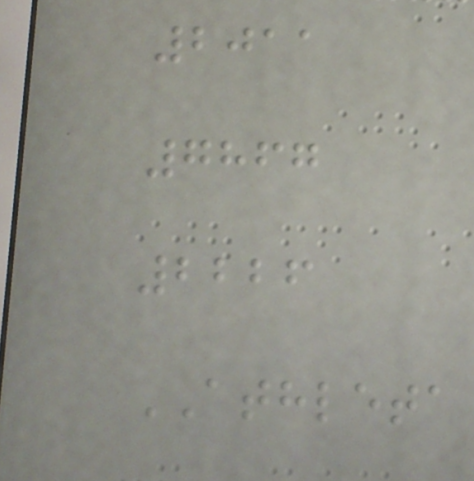2011
7867
2226
ATHLETA
